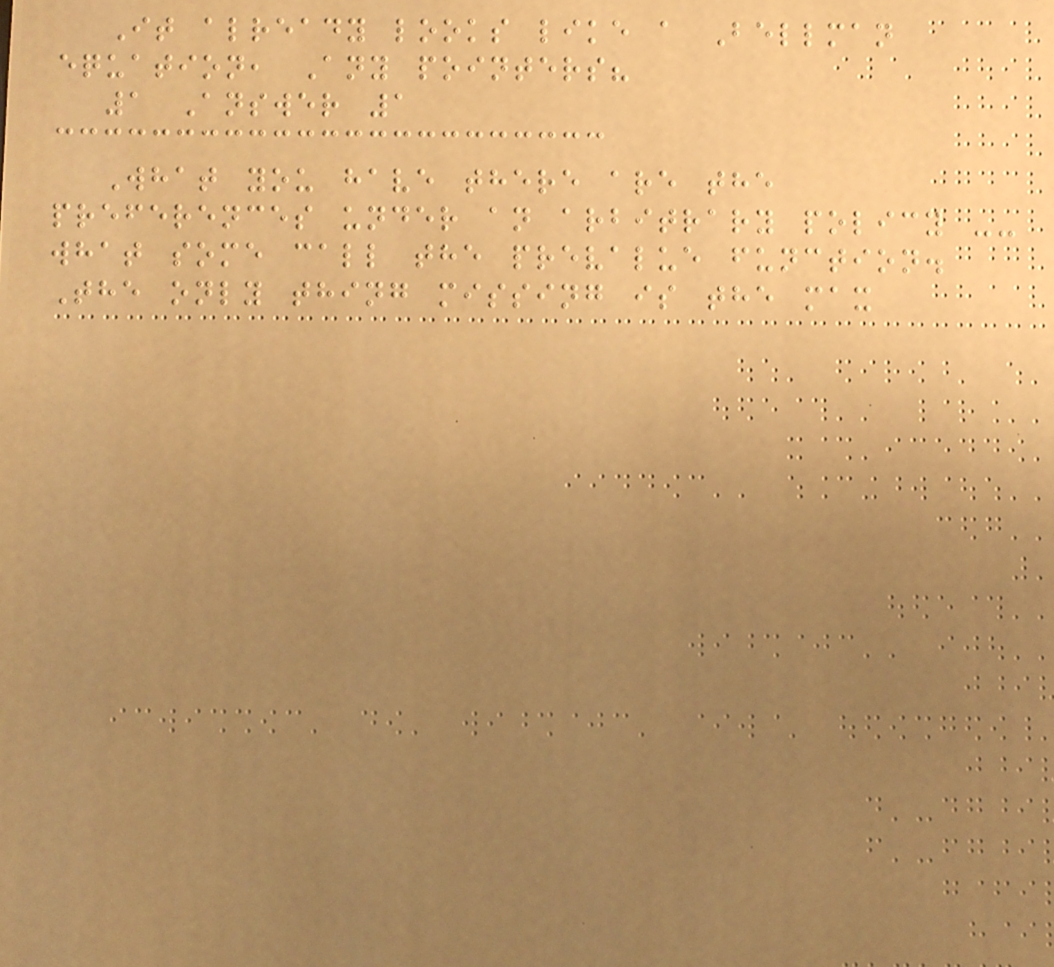It already looks like a Bellman
equation, Any pointers?
1 Answer 1
What you have there are the
preferences under an arbitrary policy --
what some call the prevalue function.
The only thing missing is the max
